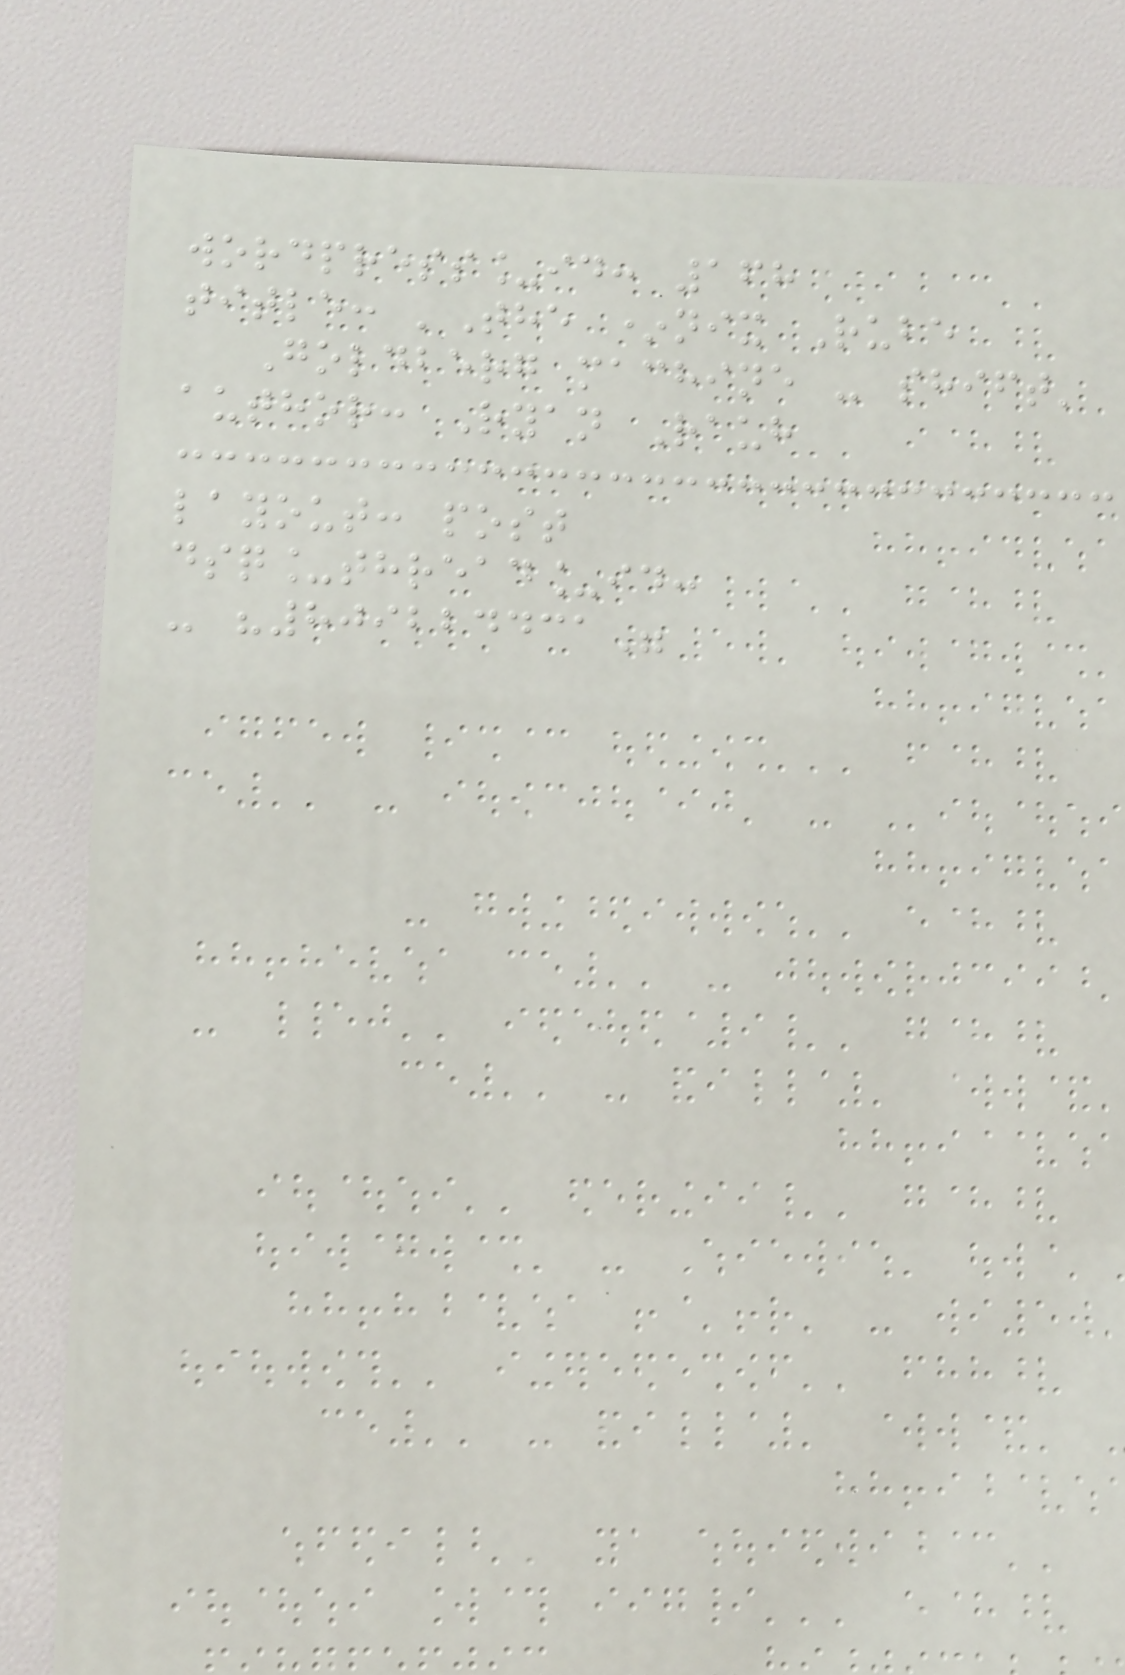wordpress_id: 168
title: 'The *nix Rube
Goldberg machine - shift'
author: Ryan Rauh
layout: post
dsq_thread_id:
- "809224431"
